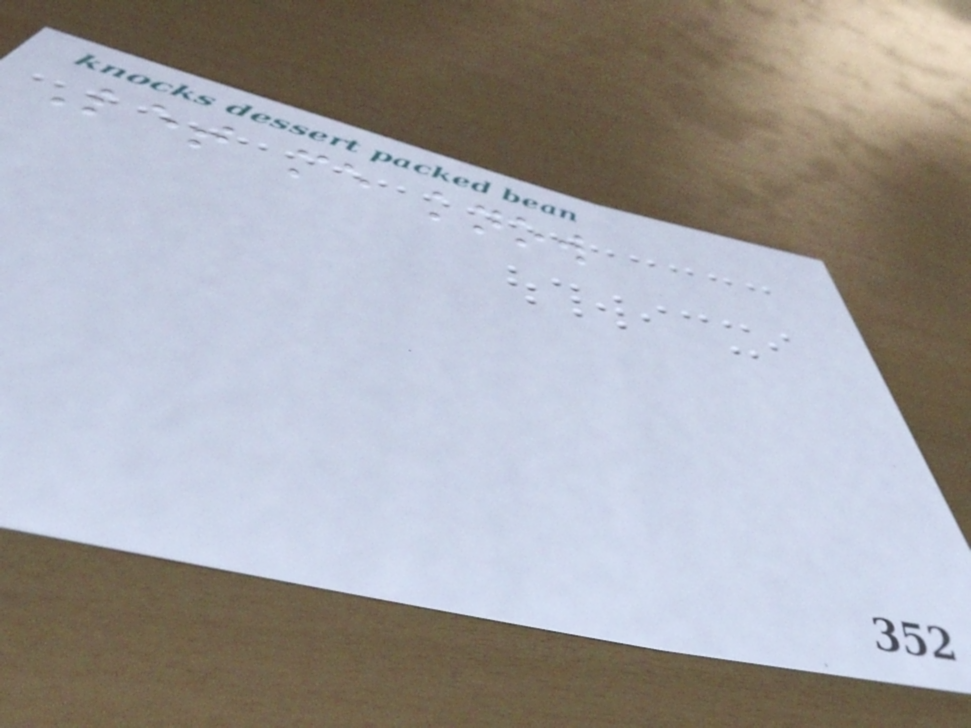Let me know
